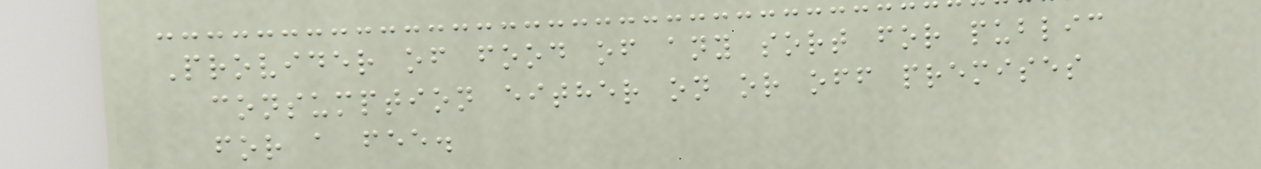Provider of food of any sort for public
consumption either on or off premises
for a fee.
